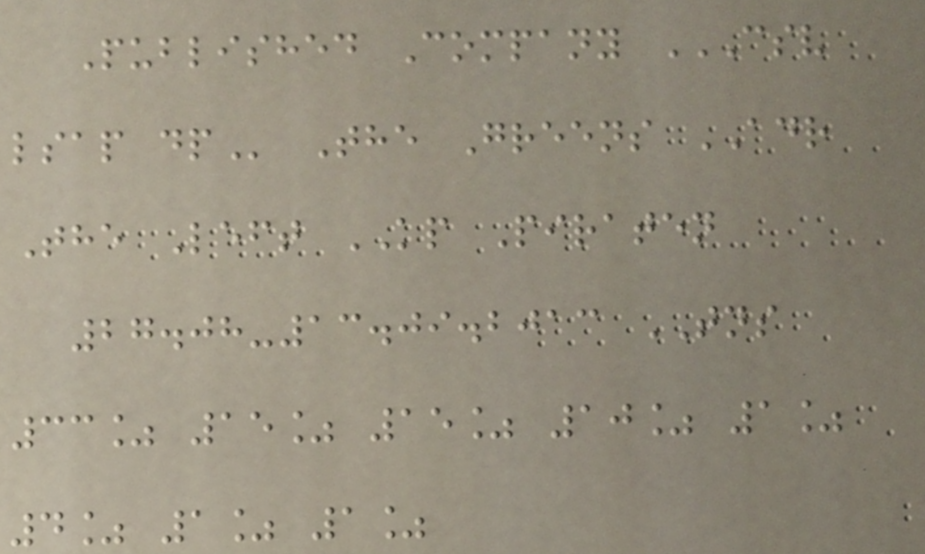Published Company CSV
LSAP DP The Greens ADR
The Left KP Piraten
27.08-13.09.2013 TNS
33% 15% 15% 10% 1%
4% 1% 1%
